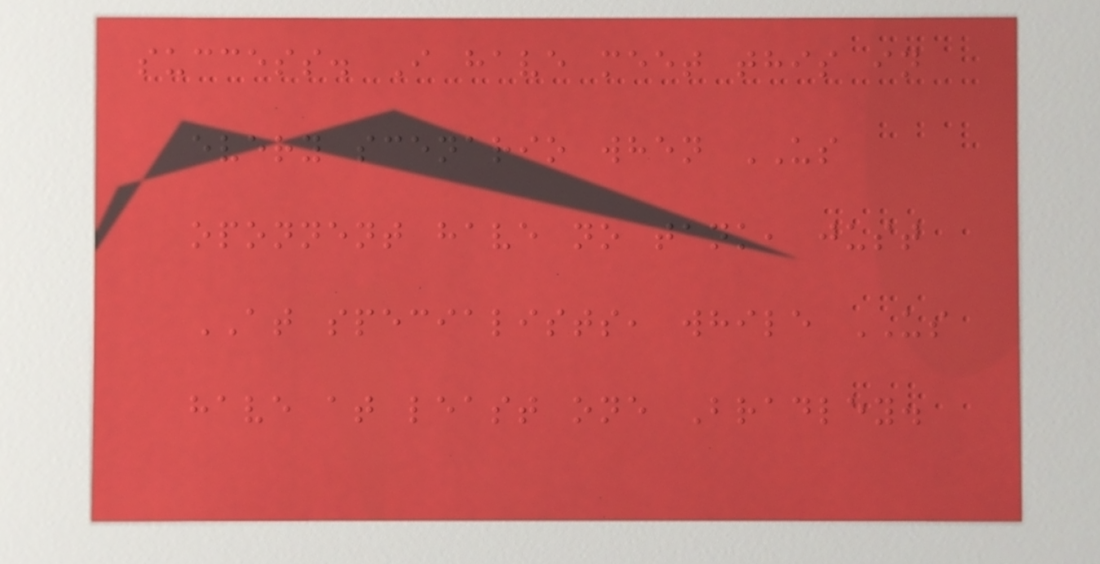success. I have meet this in
every scenario when US
oponnent have no tank, just
AT specialists, while US
have at least one Bradley.
